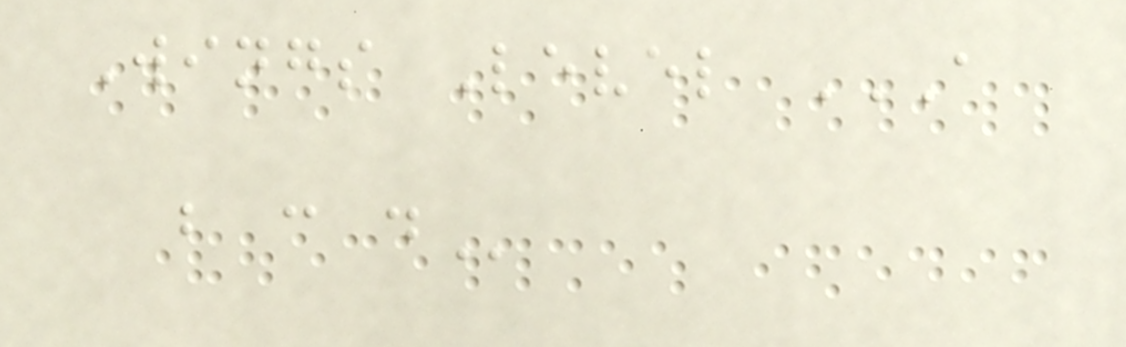Wings Level A
B C D
